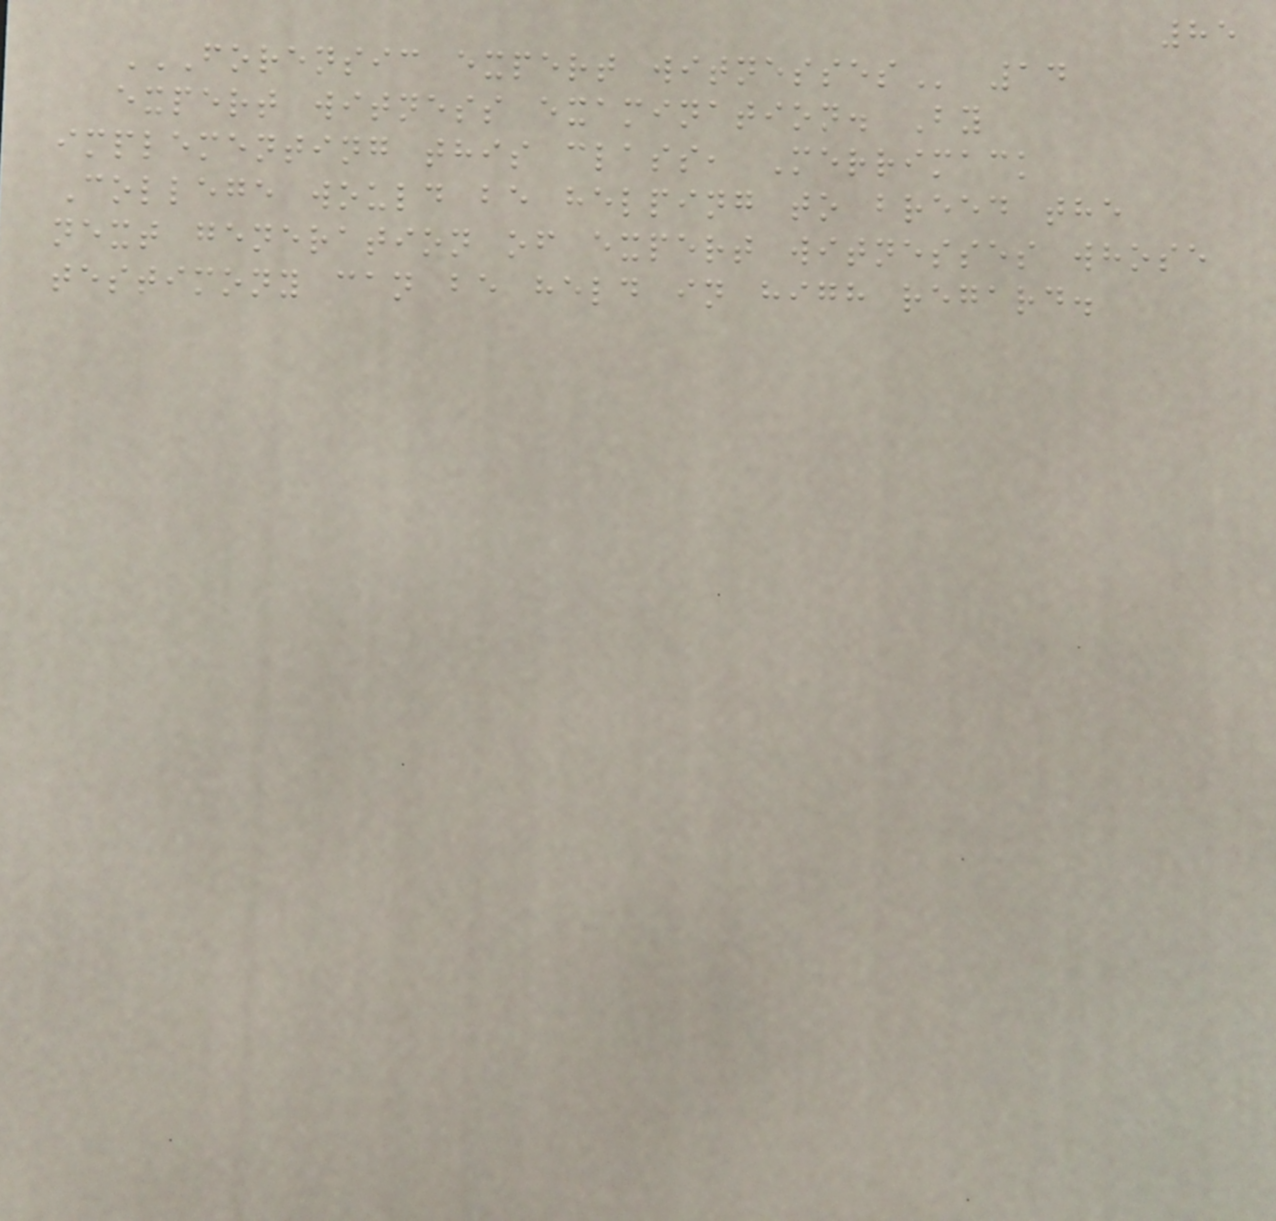85
FORENSIC EXPERT WITNESSES 14
expert witness examination. By
implementing this class, Merrimack
College would be helping to breed the
next generation of expert witnesses whose
testimony can be held in high regard.
